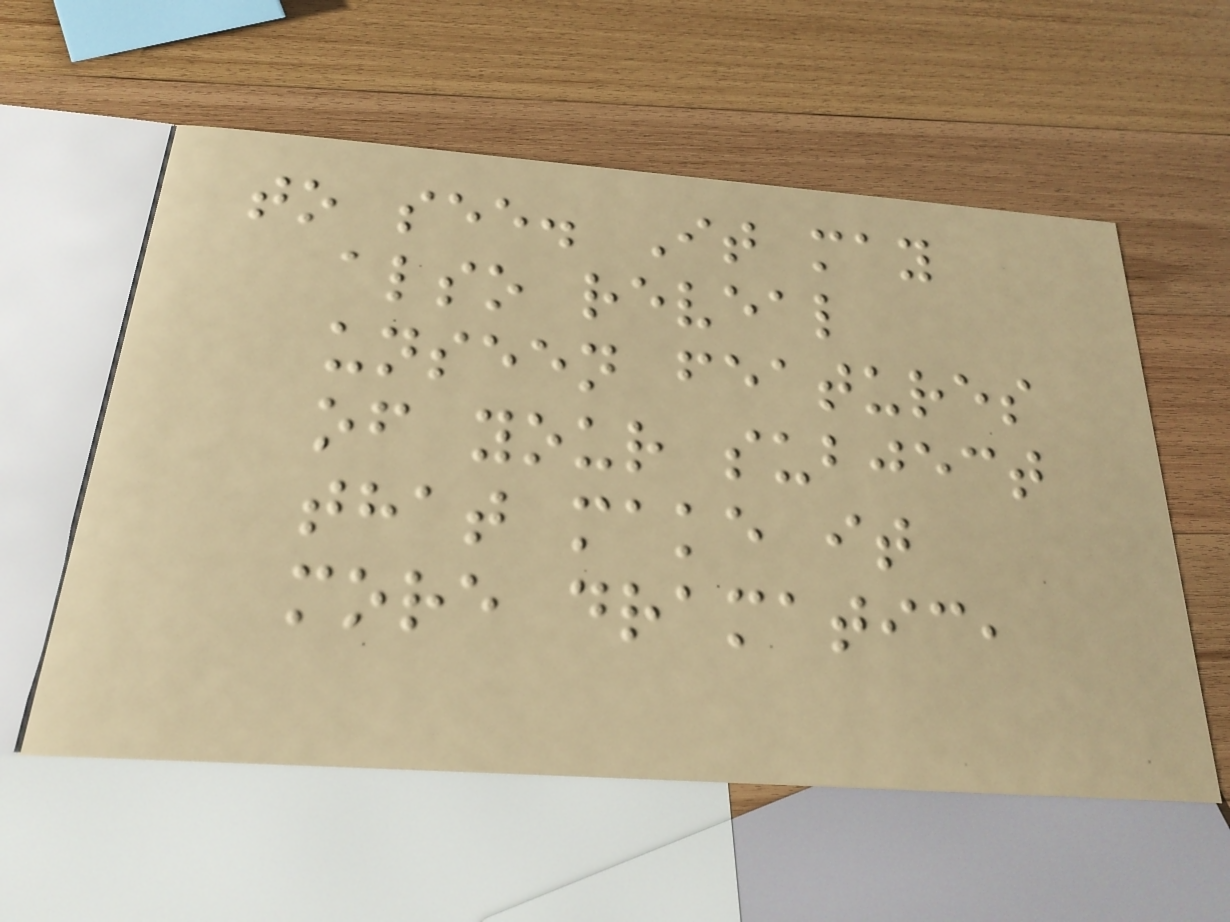to see. It may
also reveal
unseen features
of your subject
that make it
more dramatic,
